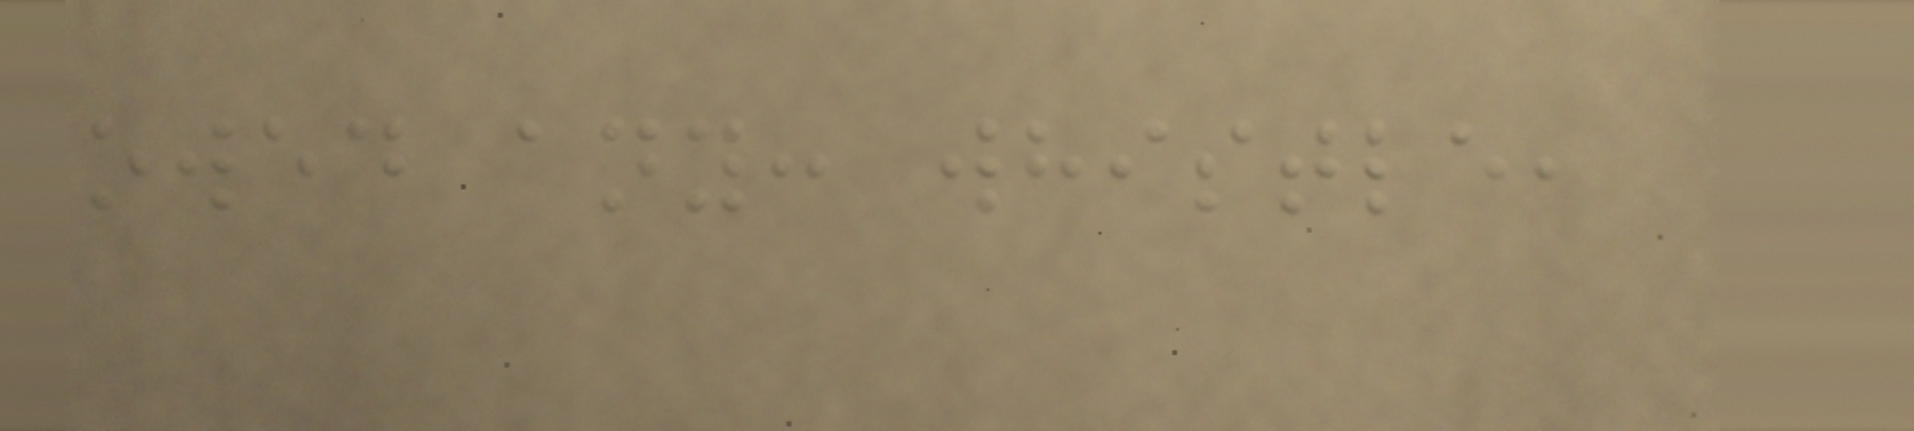owed any: whistle,
